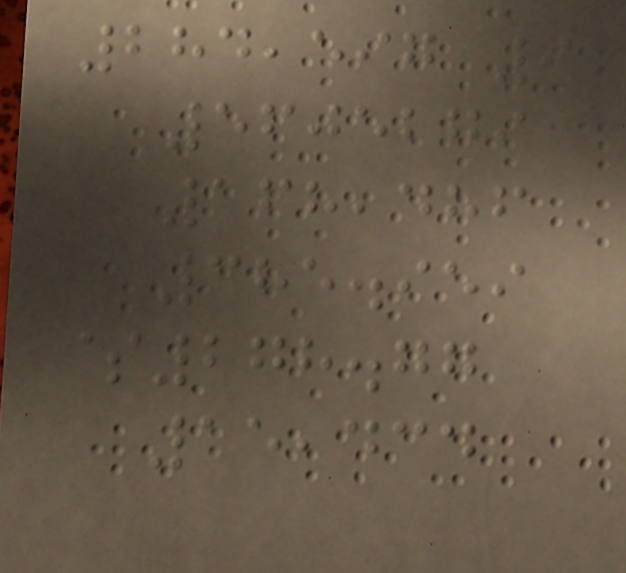284,597 9
5605279
168,486
385.959
$278.77
15,434
